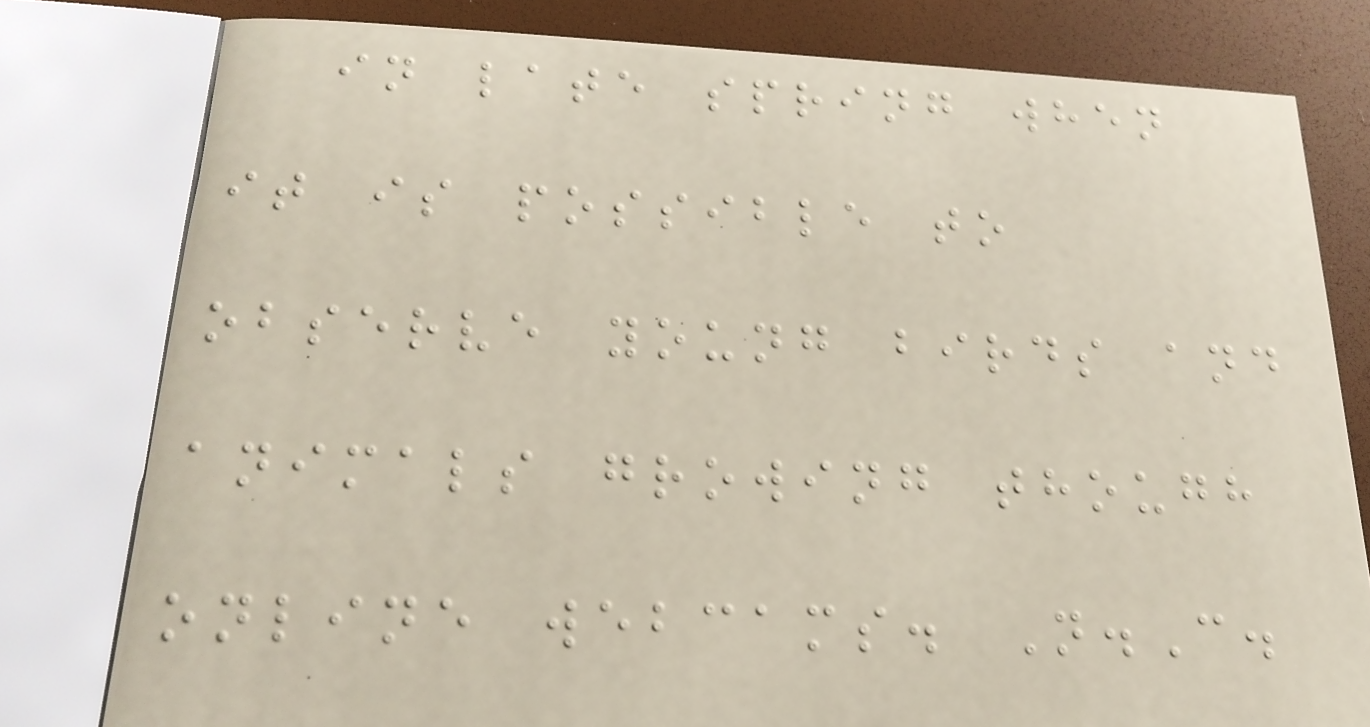in late spring when
it is possible to
observe young birds and
animals growing though
online webcams. N.C.
